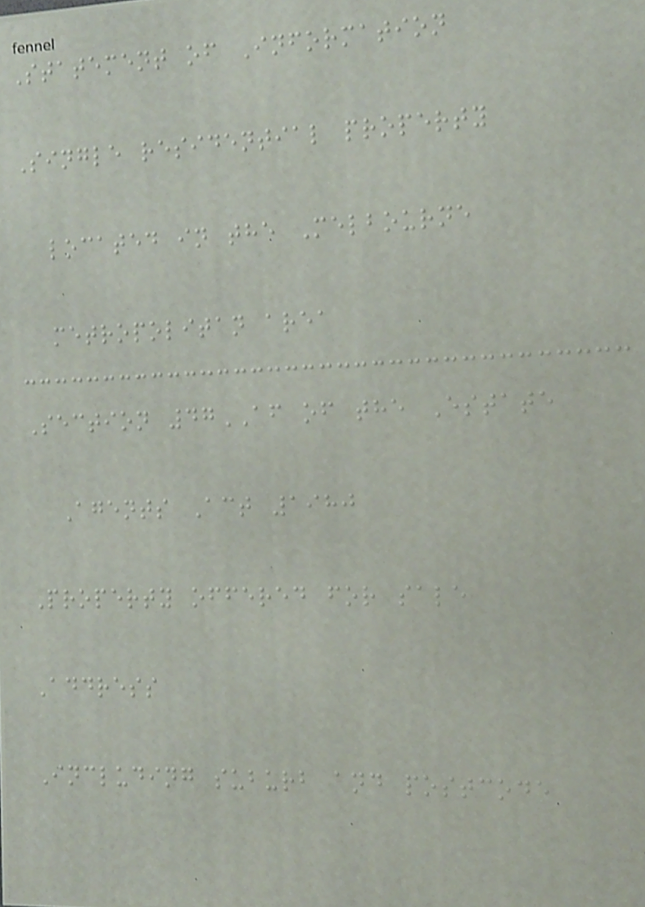Statement of Information
Single residential property
located in the Melbourne
metropolitan area
Section 47AF of the Estate
Agents Act 1980
Property offered for sale
Address
Including suburb and postcode
